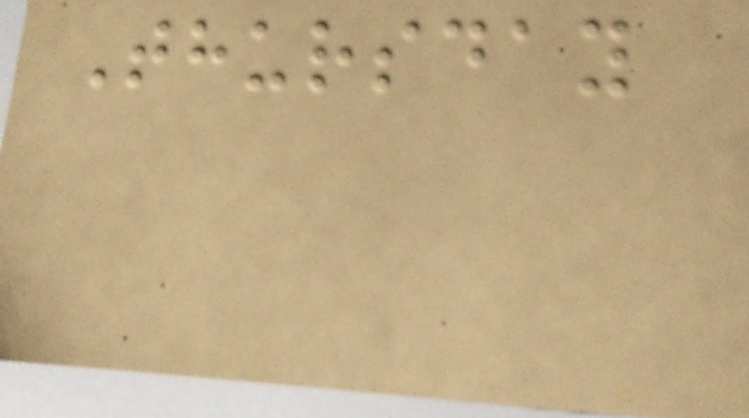Thursday
